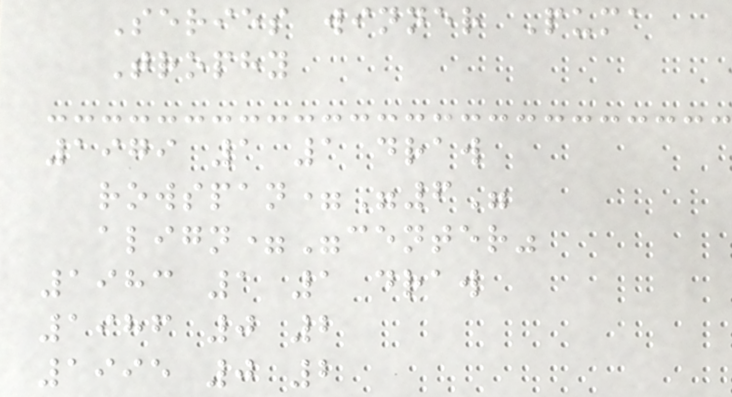Series winner Puma
Trophy
1979 1 1 draw
rowspan="6"
align="center"
1983 1 1 draw
1986 0 2
1995 0 2
